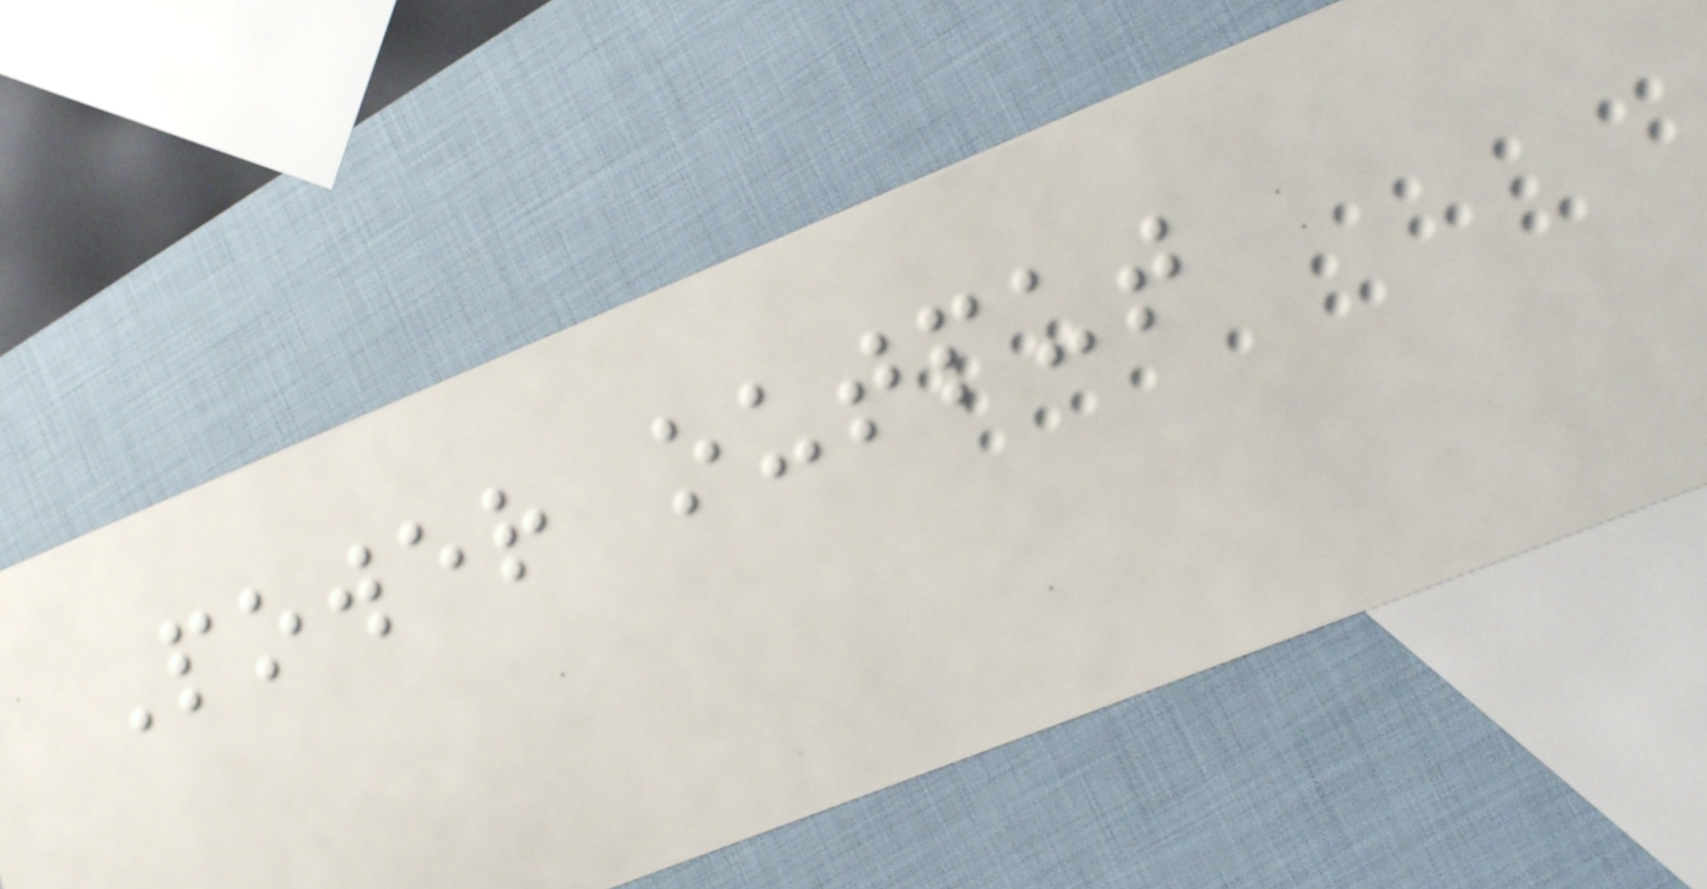Power output
